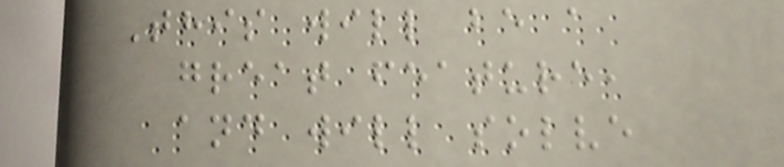This will be a
great feature,
and will solve
